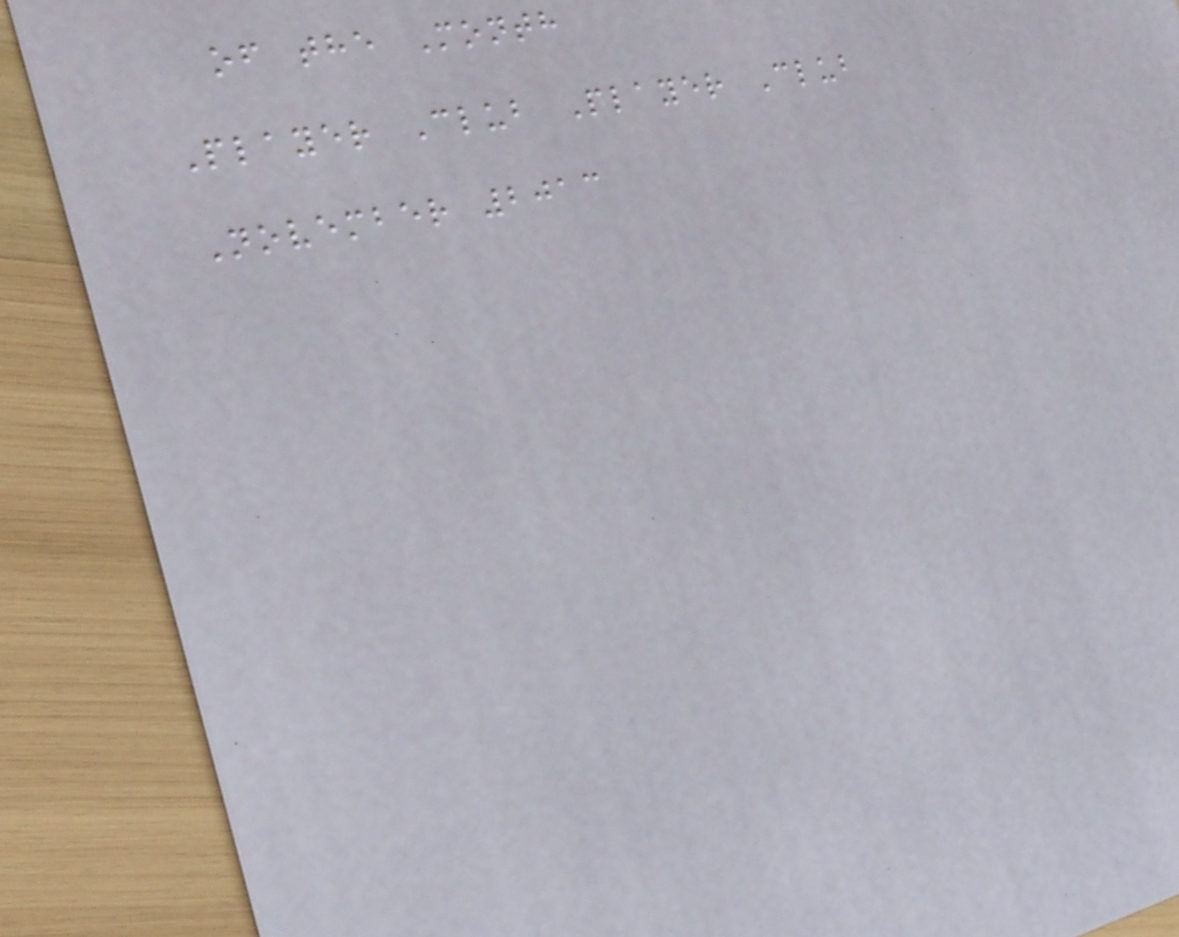of the Month
Player Club Player Club
November 2013
